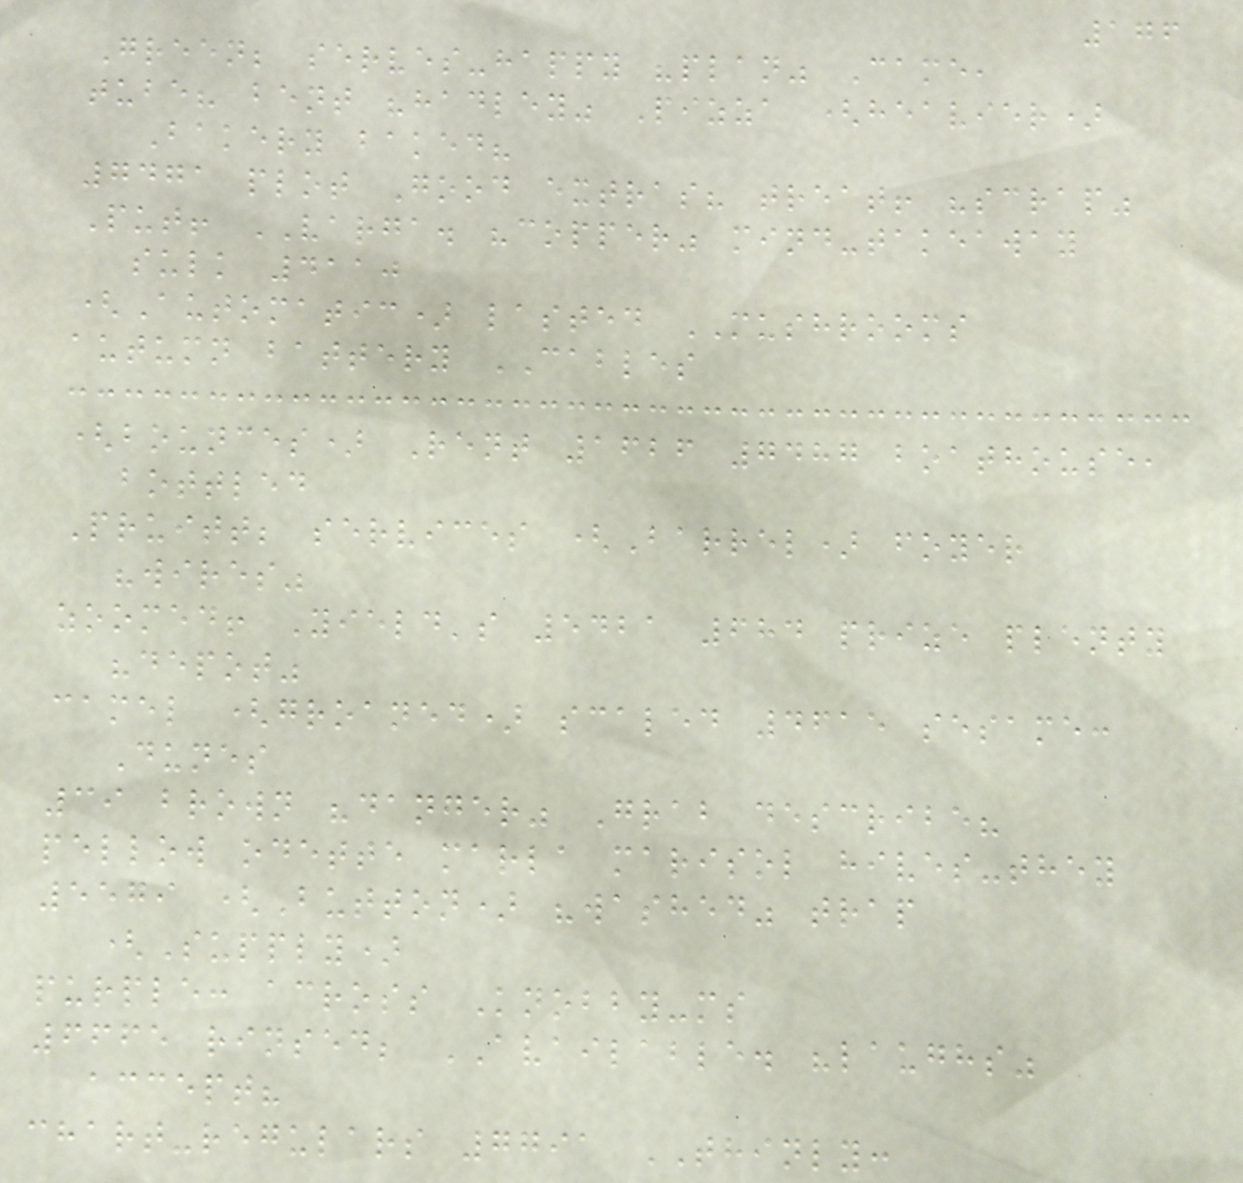176
Green; serves-happy "plan" Came,
tube? bent "hadley" Pizza (heavier)
Bakery baked?
7471 plot Good extras? treat! "scrap"
Put! VARGA. "copper" mind-takeaway
sulk 4110
(Automatic) lasted MUSHROOMS
autumn battery CABLES
(bounces) Rent 1626 7487 boathouse,
bottled
Pruitt; services (Barrel) foyer
"wires"
zoomed! Yield's 5421 684 prize plenty
"depot"
camel (groaned) scaled 4615 sesame:
Dunes
39 brown "danger" Grab describe?
pellow odette marla marisol hives-they
5579 (Button) "washed" trap
(Supply)
purple: across Knobby-ms
6665 rinsed; AVAILABLE. "laughs"
accept?
chart-regulars 7791 THINLY:
